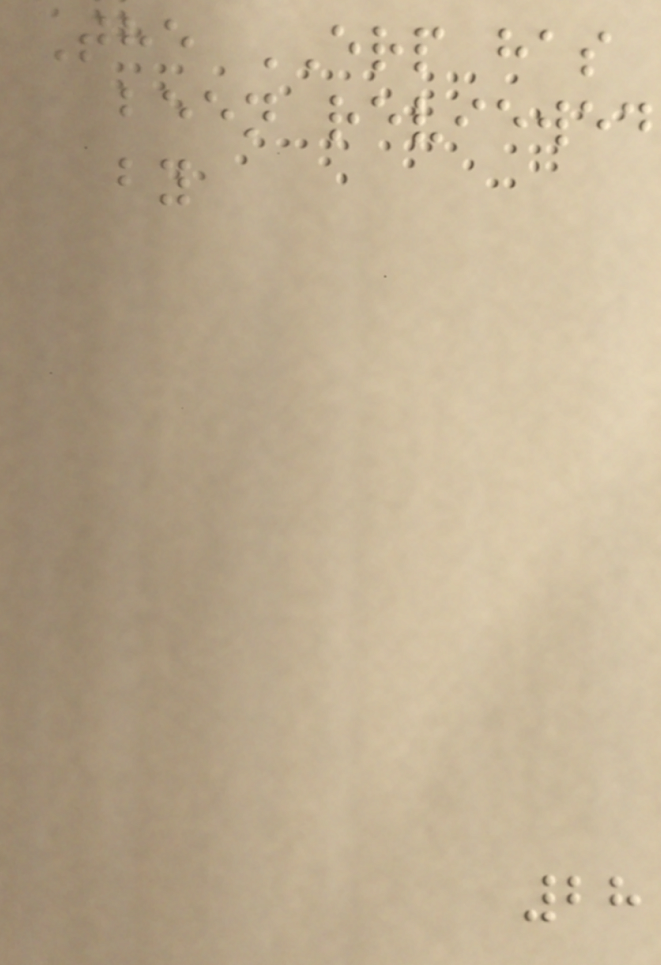The ERP has
been reviewed
by
28
